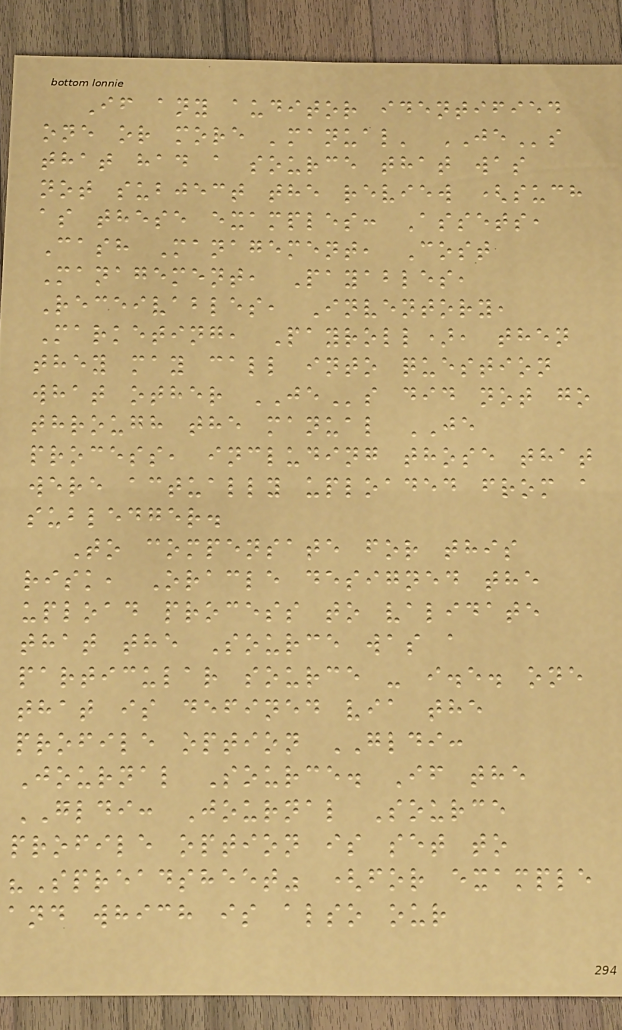If any auditor identified
one or more 'manual' JEs
that had a source that was
not subject the review (such
as these examples: Assets,
Cash Management, Cost
Management, Payables,
Receivables, Inventory,
Marketing, Payroll), then
they may call into question
what other JEs did not go
through the manual JE
process, including those that
were actually uploaded from a
subledger.
To compensate for this
risk, Oracle designed the
upload process to validate
that the Source was a
particular source - i.e. one
that is defined via the
profile option GLDI:
Journal Source. If the
GLDI: Journal Source
profile option is set to
"Spreadsheet" (for example
and which is also our
